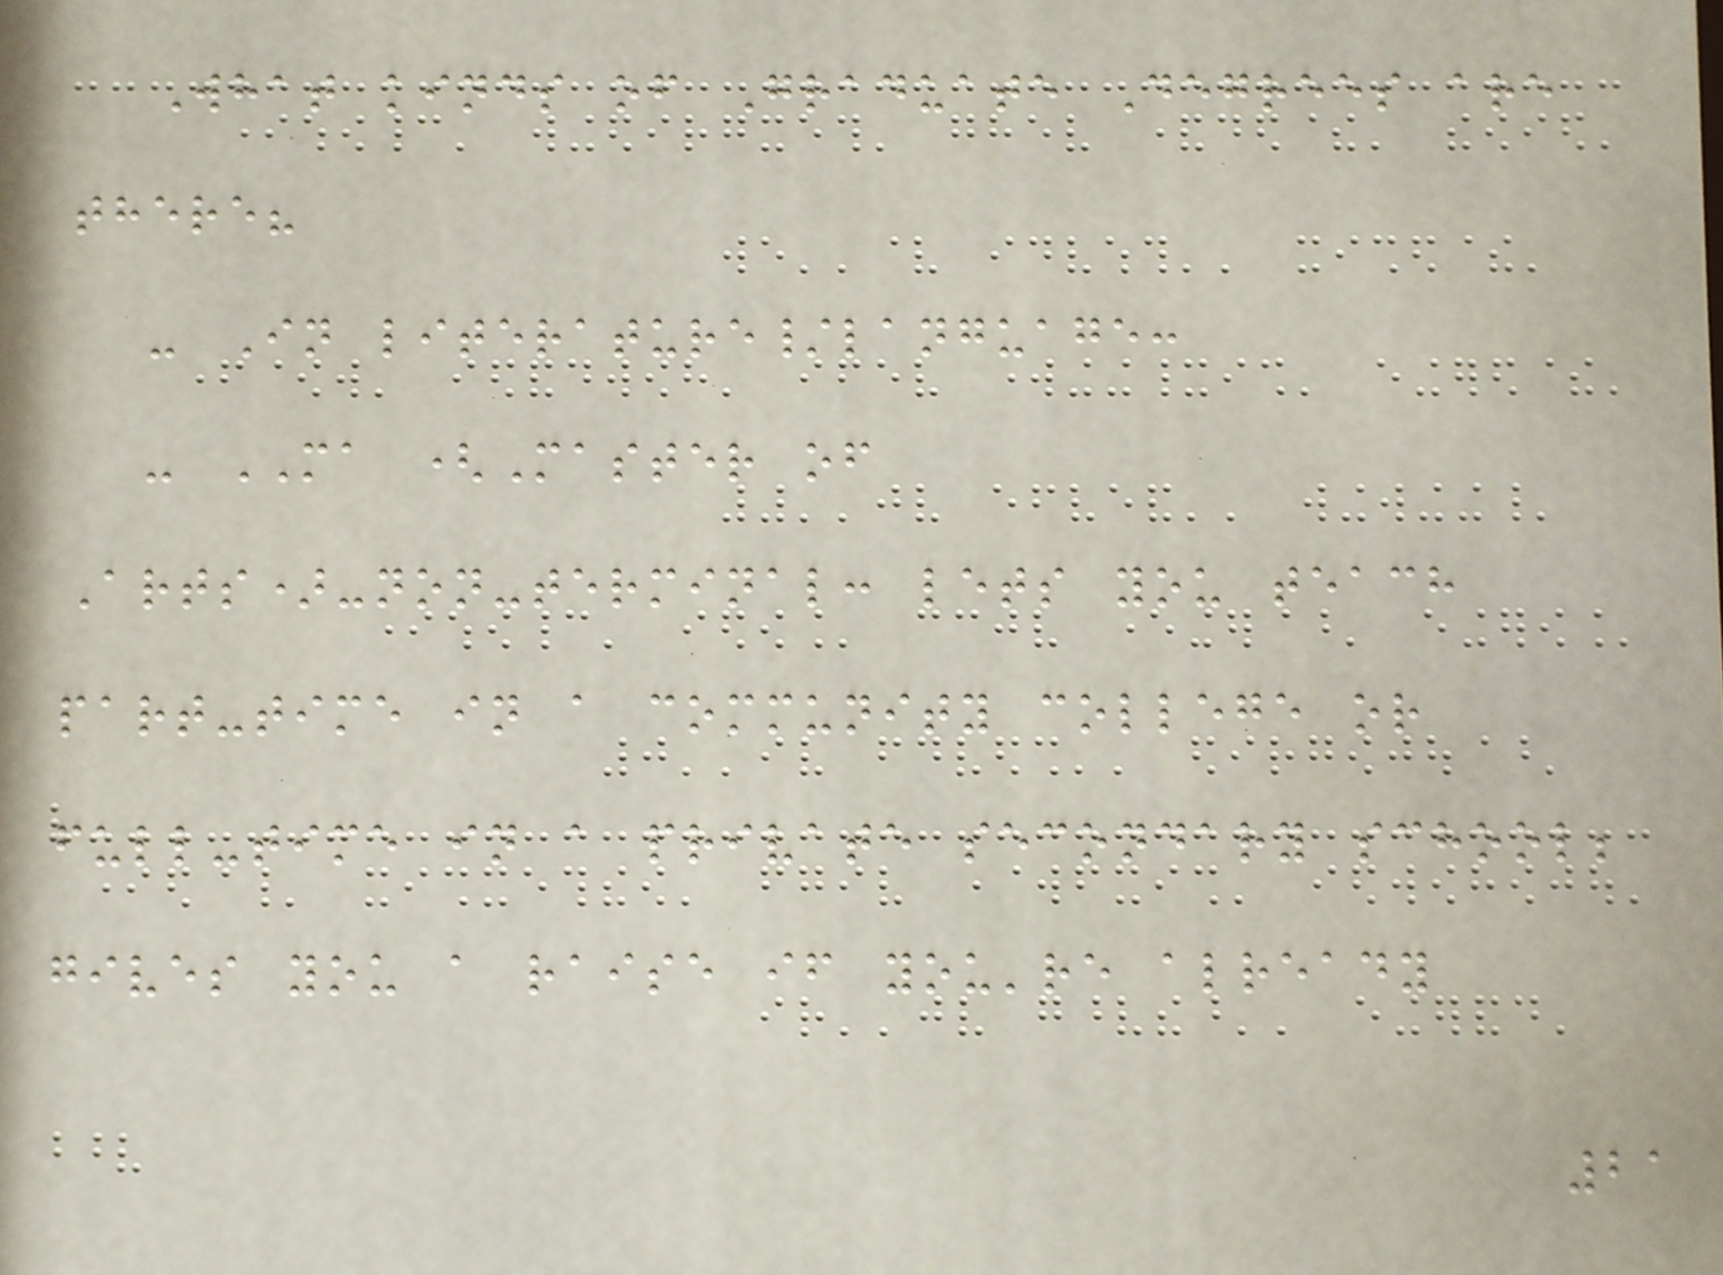What kinds of Graduate Degrees are
there?
- In literature/language:
- MA (Master of
Arts)-non-terminal: lets you teach
part-time in a community college or
full-time in a private secondary school;
gives you a raise if you're already
21
